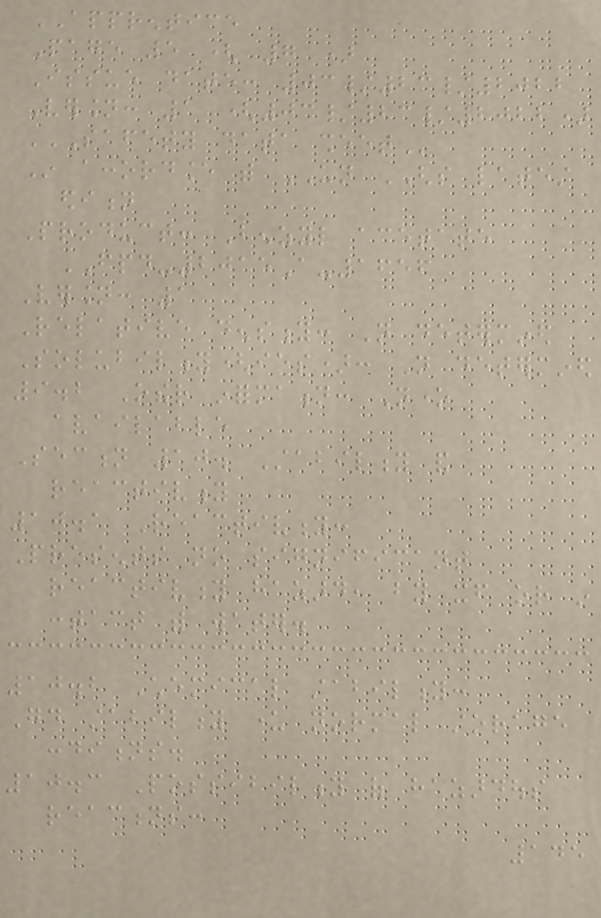APPRENTICE
Page 5 ( 7 )
Issue date: 03/23/2022
Version: 1 (03/23/2022)
SAFETY DATA SHEET
In accordance with UN GHS latest
edition
Product: Benzyl acetate
FPD-2015A-1656
Version: 1
Relative density: Not determined
Solubility(ies): Not determined
9.2 Other information: None
available
Section 10. Stability and
reactivity
10.1 Reactivity:
Presents no significant
reactivity hazard, by itself or in
contact with water.
10.2 Chemical stability:
Good stability under normal storage
conditions.
10.3 Possibility of hazardous
reactions:
145
